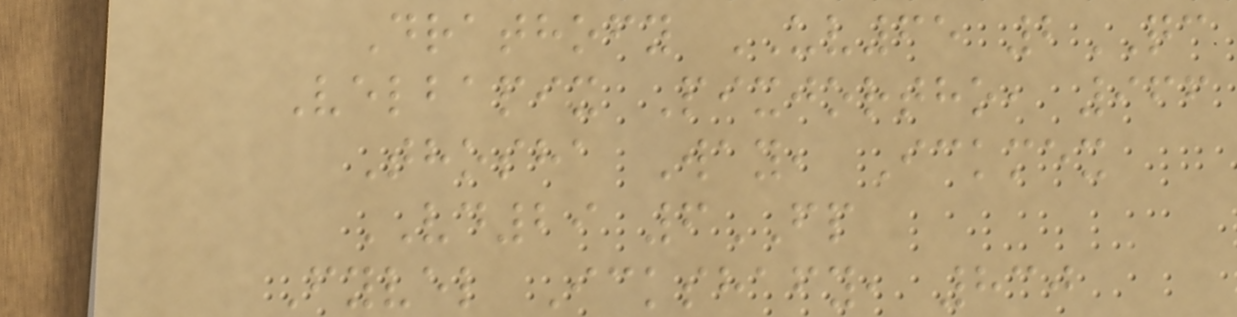Drathofy UV65 2QC
Velbapix Pixjortho, 966
Thosha Way, Ickmex
VD29 6FP
Fyvel Ickshafy, 830
